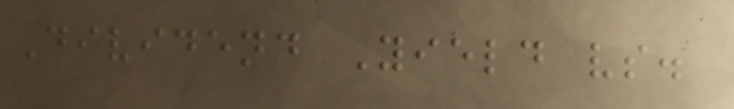Dividend Yield vs.
